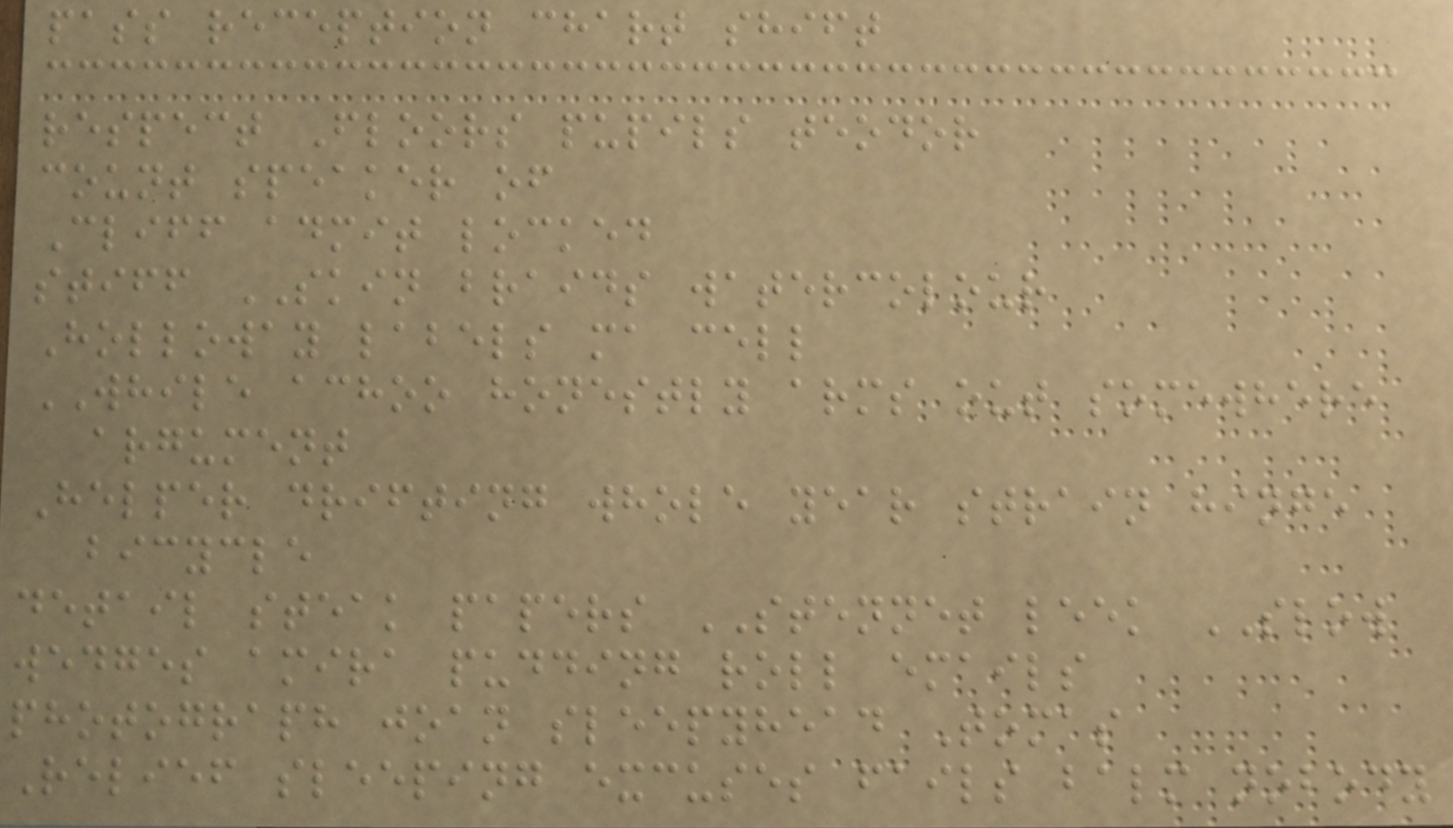pass reception chart shift
respect Floors pupils teodor
count speaker of
Cliff admit locked
stiff SKIN braids watercolour
Holloway labels ma cell
WHILE achoo honestly arms out somewhere
argument
Helper drifting whole year strain hinge
bicycle
detail steak papers STENNET leek SLOW
wedges amira pudding roll emails
photograph joan sleepyhead Tomas
Relief sleeping excuses fails balm nobody
